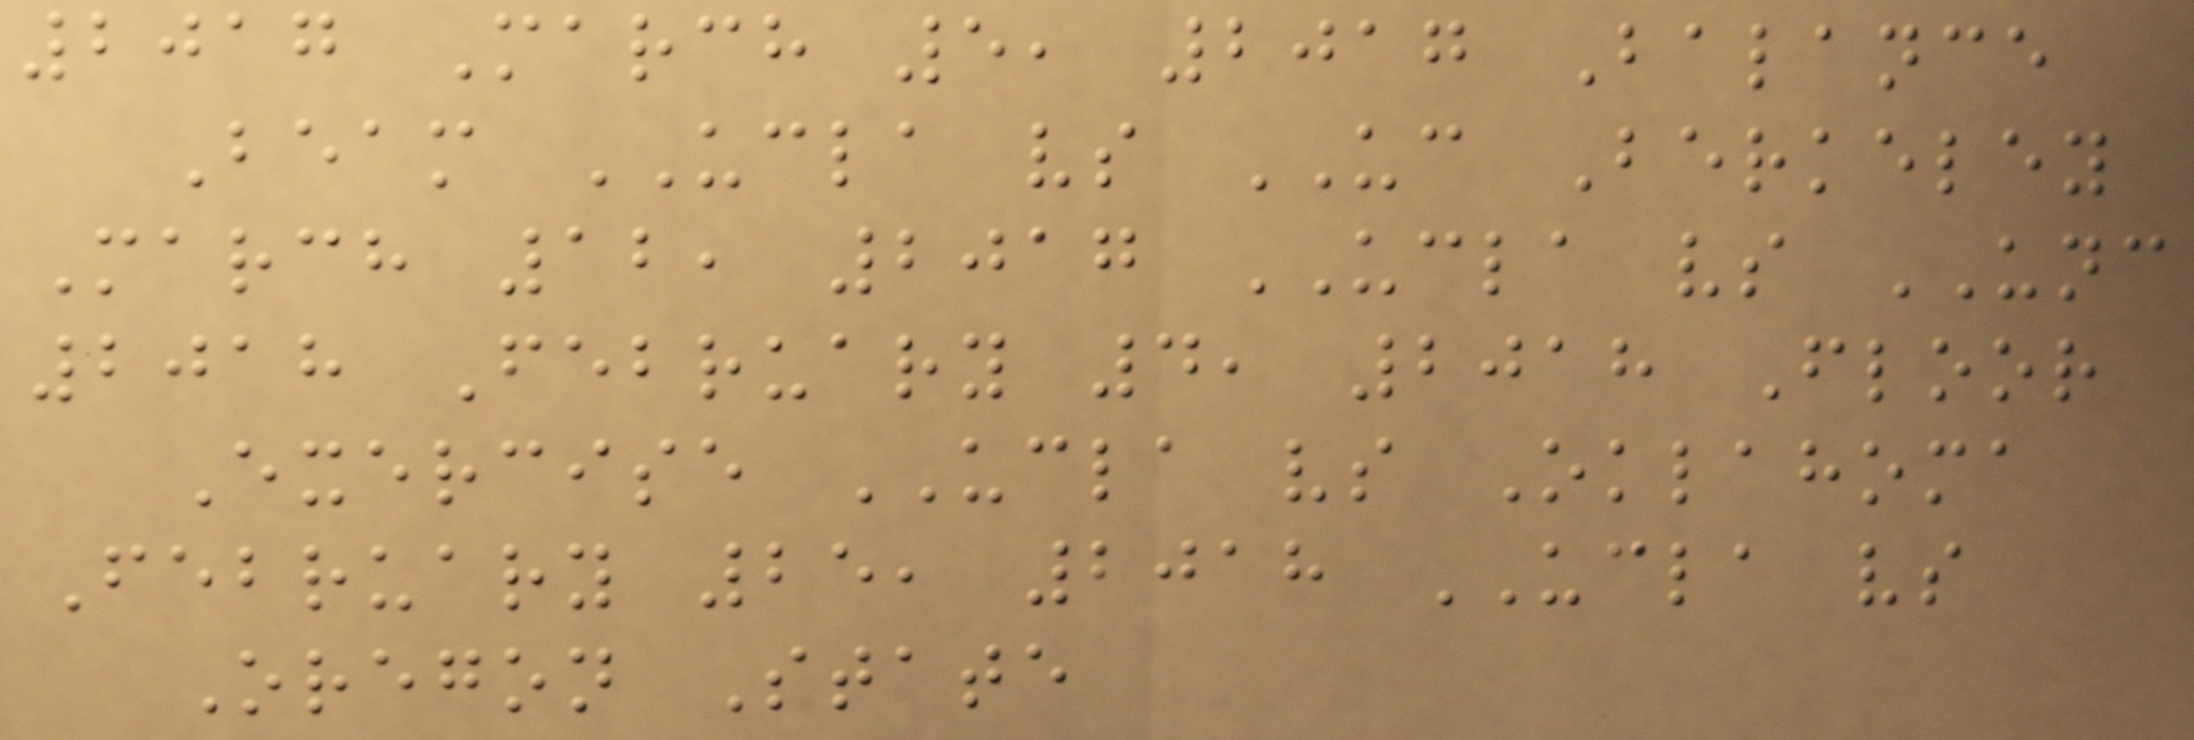2017 March 5, 2017 Balance
Beam UCLA vs UC Berkeley
March 12, 2017 UCLA vs UNC
2018 February 4, 2018 Floor
Exercise UCLA vs Oklahoma
February 25, 2018 UCLA vs
Oregon State
